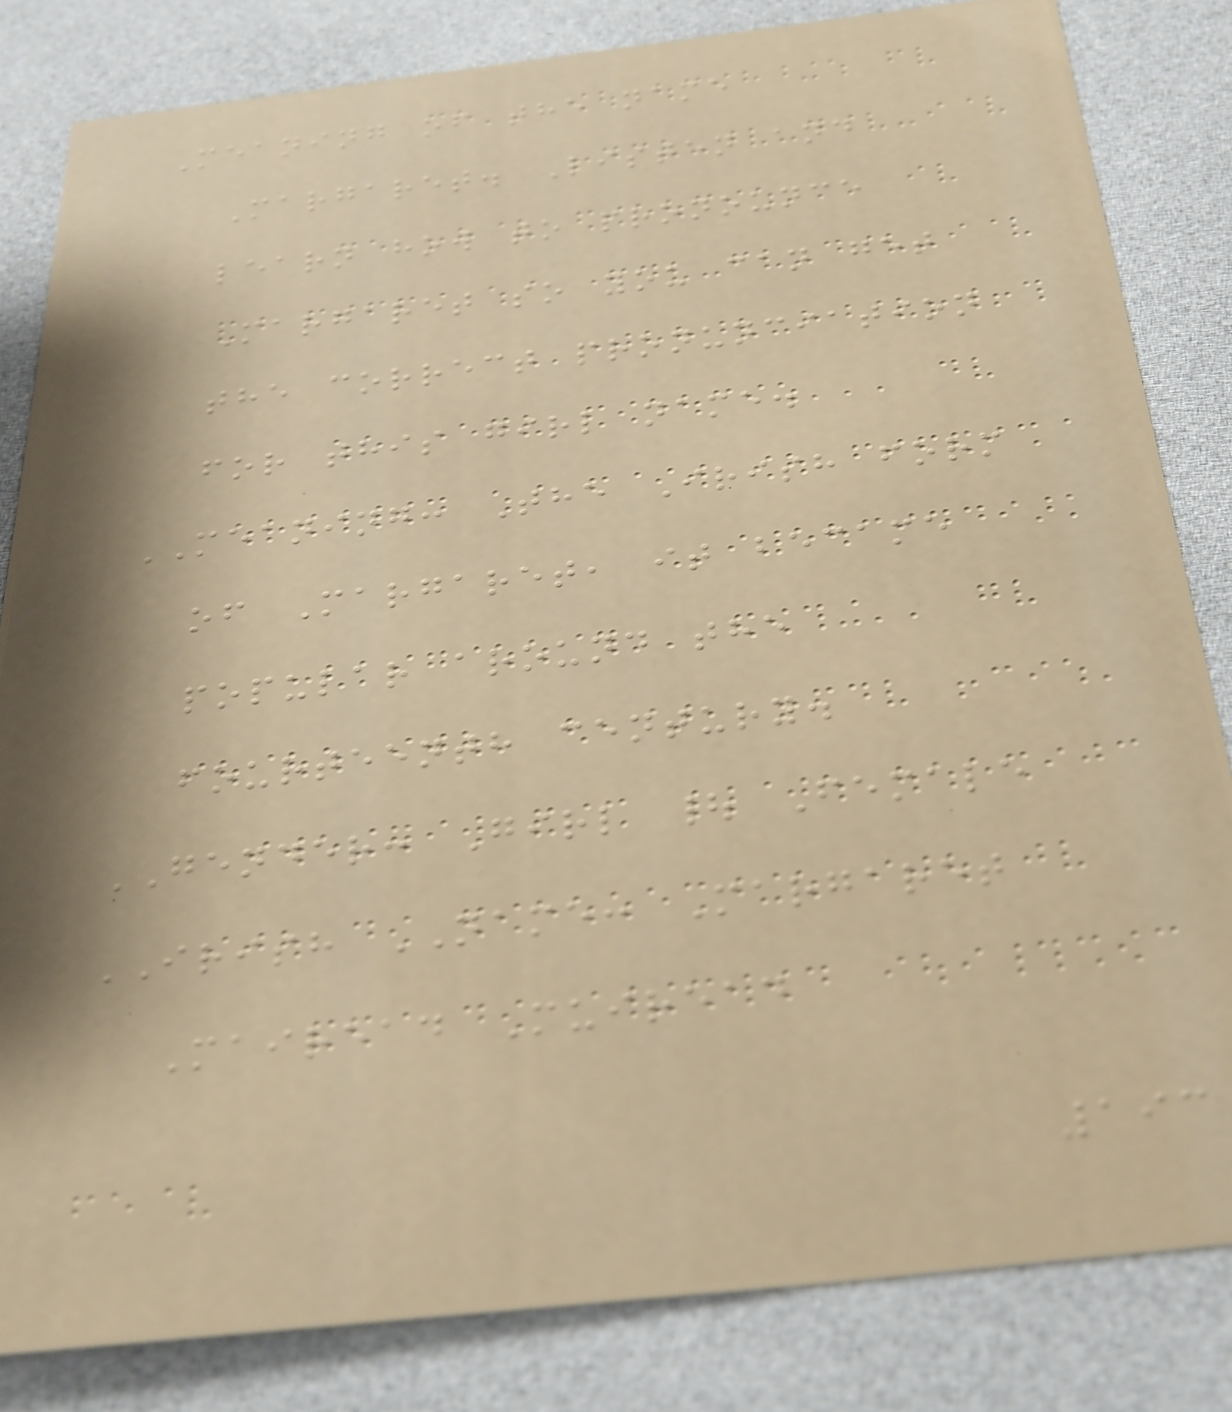Meaning of the name
Margaret. Listen and
learn how to pronounce
Margaret so you can get
the correct pronunciation
for this girl name.
MEANING: The Irish form
of Margaret, it became
popular around the
fourteenth century.
GENDER: Girl | Female
IRISH NAME: Margaret
Mairead Muiread
193
